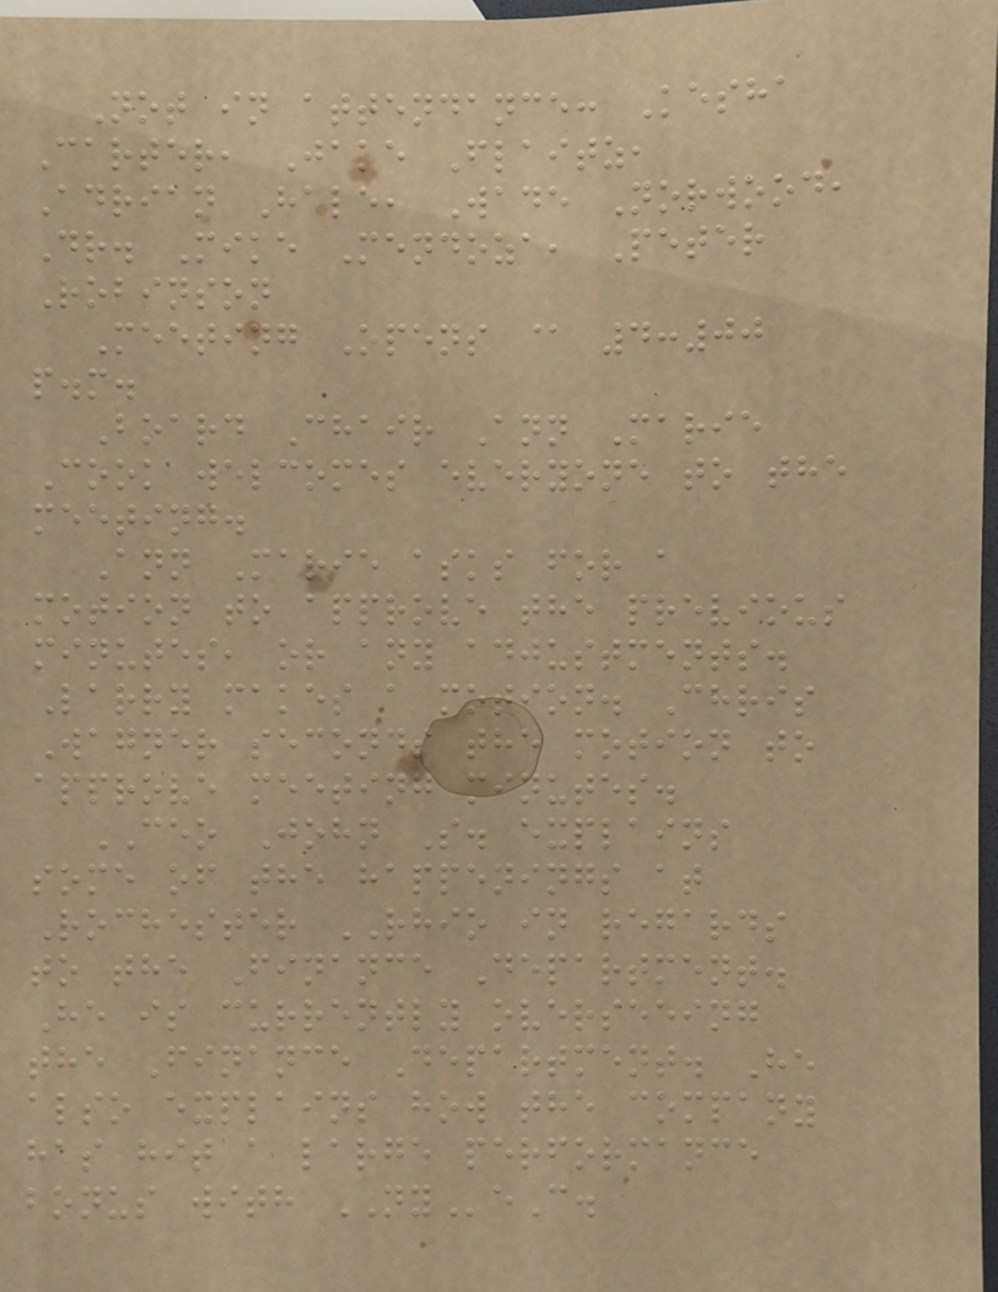Not in attendance: Kesha
Carter, Jake Flaitz,
Adrian Hale, Wade Norwood,
Dr. Mike Mendoza, Peter
Robinson
Meeting Opens @ 4:00
p.m.
Board Chair Ann Marie
Cook welcomes everyone to the
meeting.
Ann Marie asks for a
motion to approve the previous
minutes, or any adjustments.
Larry makes a motion. Chris
Wagner seconds the motion to
approve meeting minutes.
CEO John S. explains
some of the happenings at
Rochester RHIO in regards
to the Finance Department.
He is currently overseeing
the Finance Department. He
also explains how the company
has hit a large performance
bonus with NYeC.
